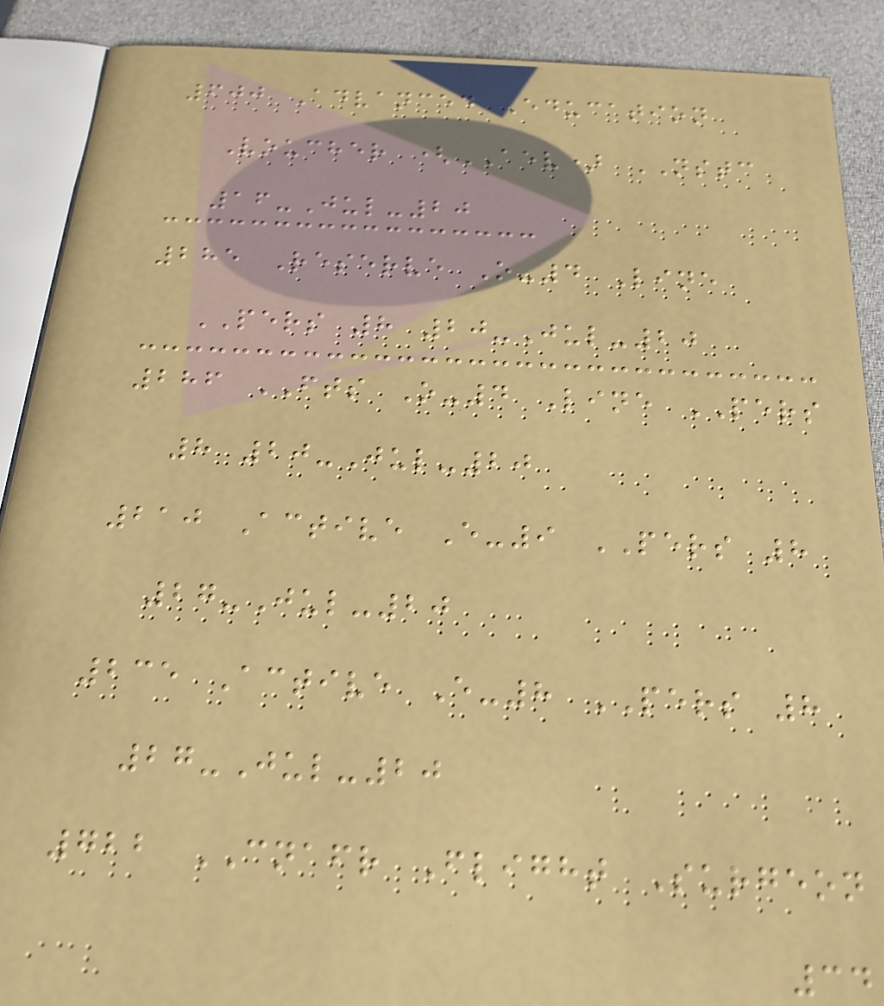600 Advanced Education
Voucher (AEV) NSTC
16-Jul-20
285 Reserve O-4 Line
PERS 8 20-Jul-20
286 FTS O-4 Line PERS
8 20-Jul-20
210 Active E-9 PERS 8
27-Jul-20
235 Active E-8 PERS 8
27-Jul-20
722 CNAFR Flight Surgeon
34
